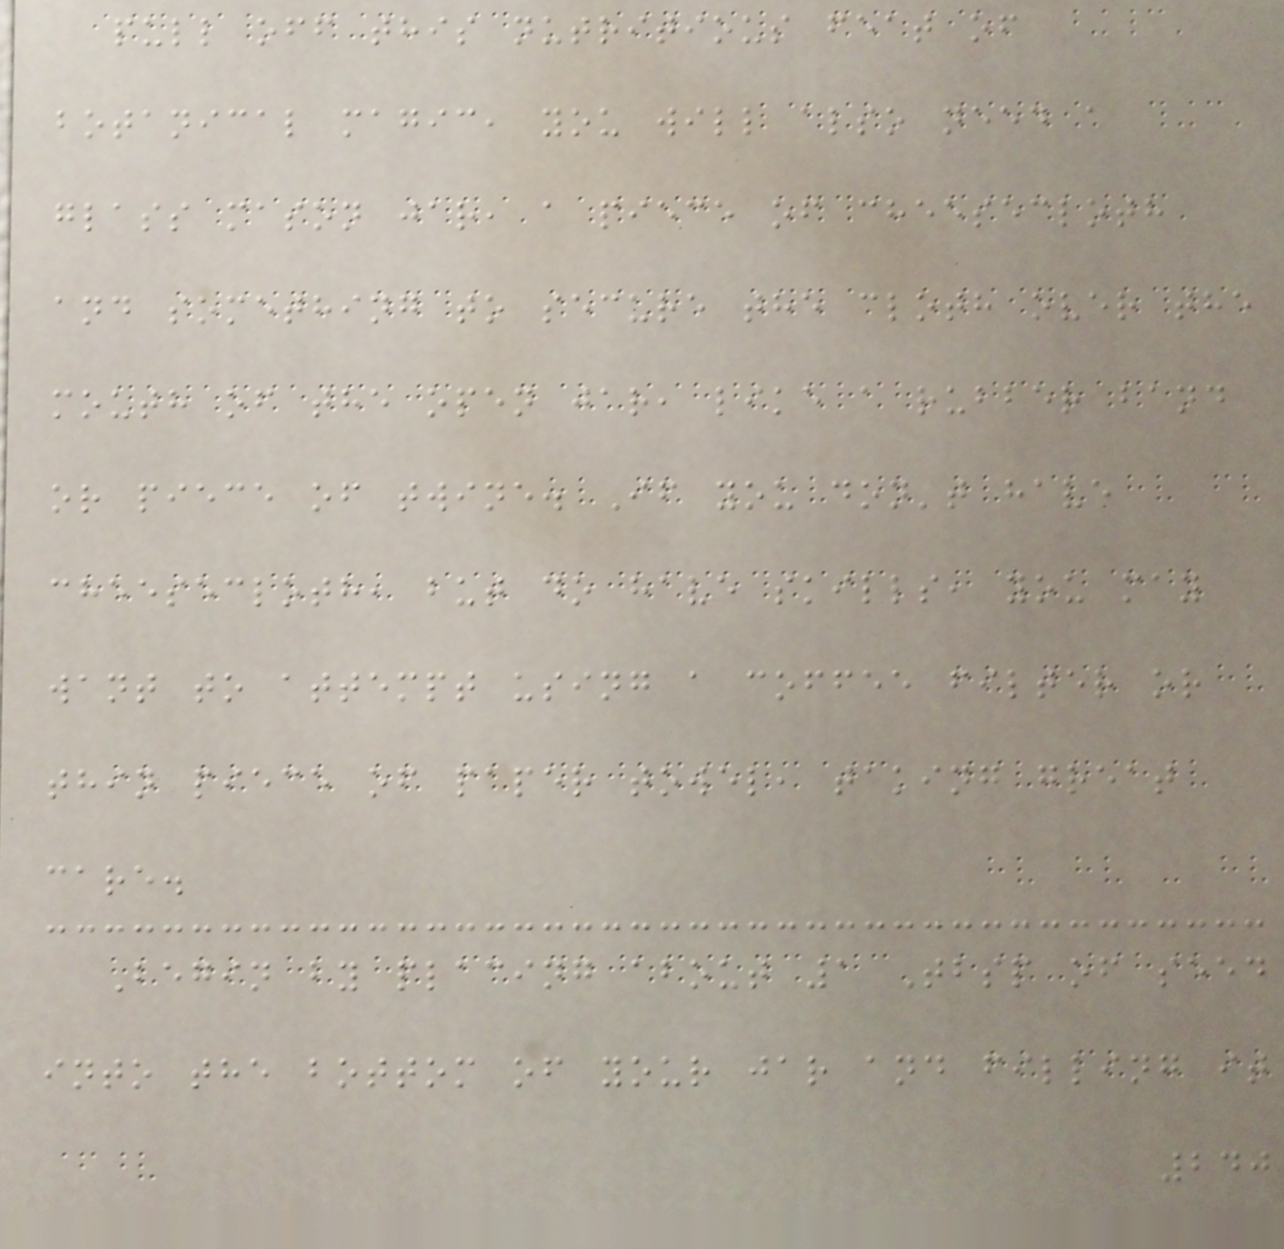pull off this nutritious feat of
botanical magic, you will also need a
glass mason jar, a piece of cheesecloth
and something to secure the cloth over the
mouth of the open jar, like a rubber band
or piece of twine. If you don't have
cheesecloth, but do have skills, you may
want to attempt using a coffee filter or
thin piece of paper towel, taking great
care.
Begin by placing about 1 Tbsp of seed
into the bottom of your jar and filling it
240
